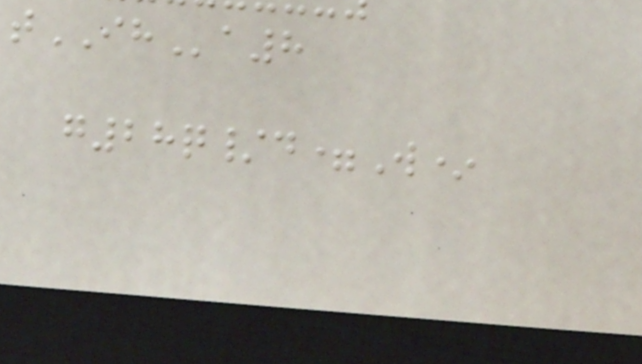tIHa8
g28q/d=W*
